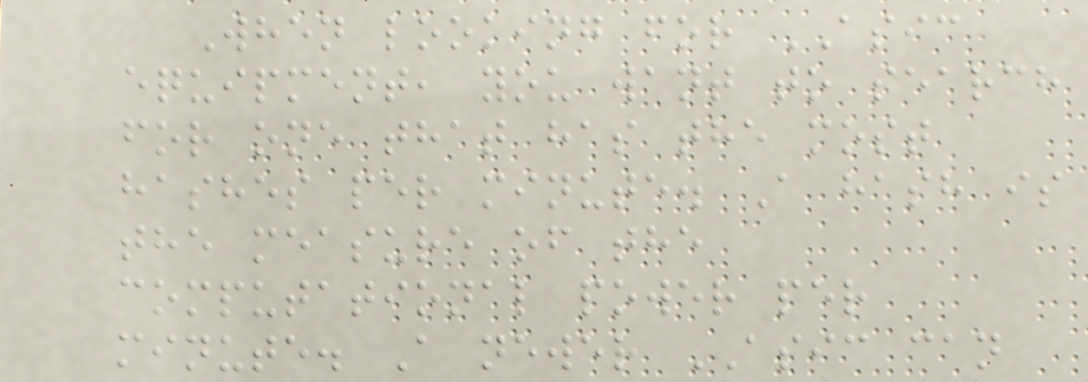When looking for ASIC
equipment, you want to search
for one that has the most
hashes per minute. A hash is
the measure of the
computational power per
minute. A newer ASIC can
